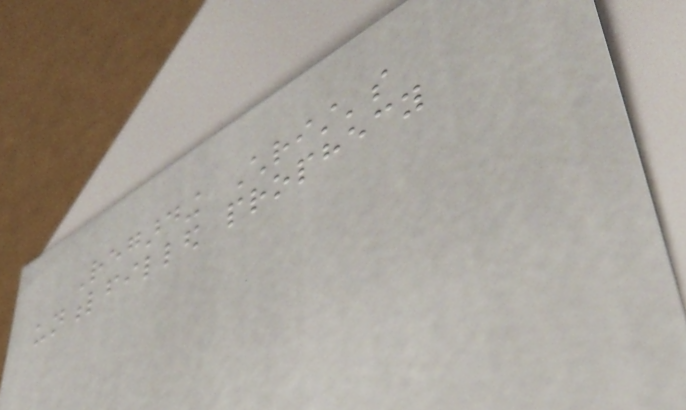Regarding Christ's
unfulfilled prophecy
